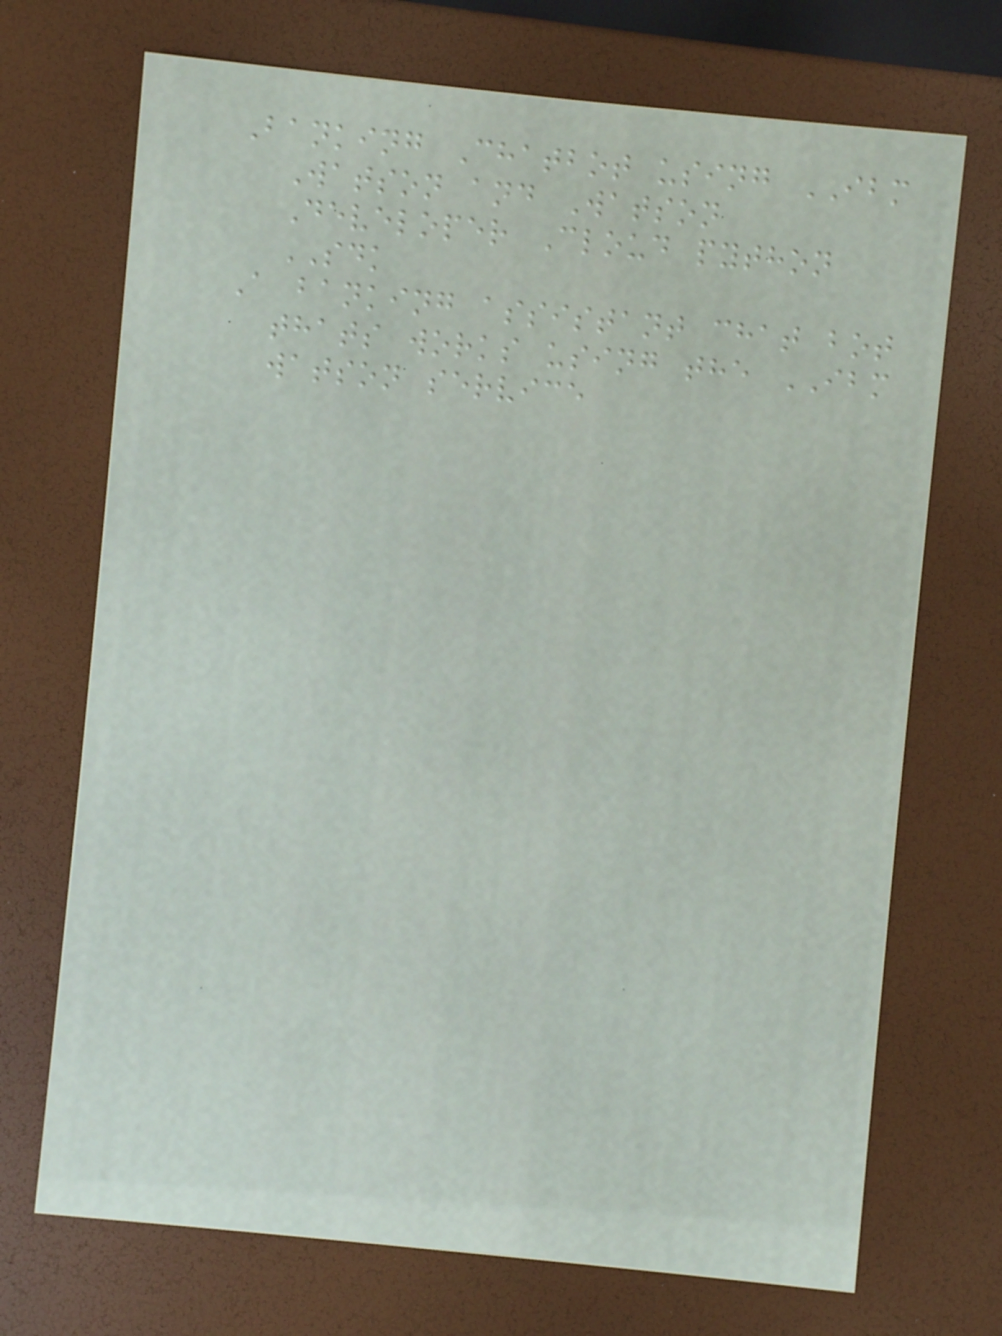Banking Chatbot using IBM
Watson and Watson
Developer Cloud python
SDK
A banking assistant chat bot
thats works using the IBM
watson service
